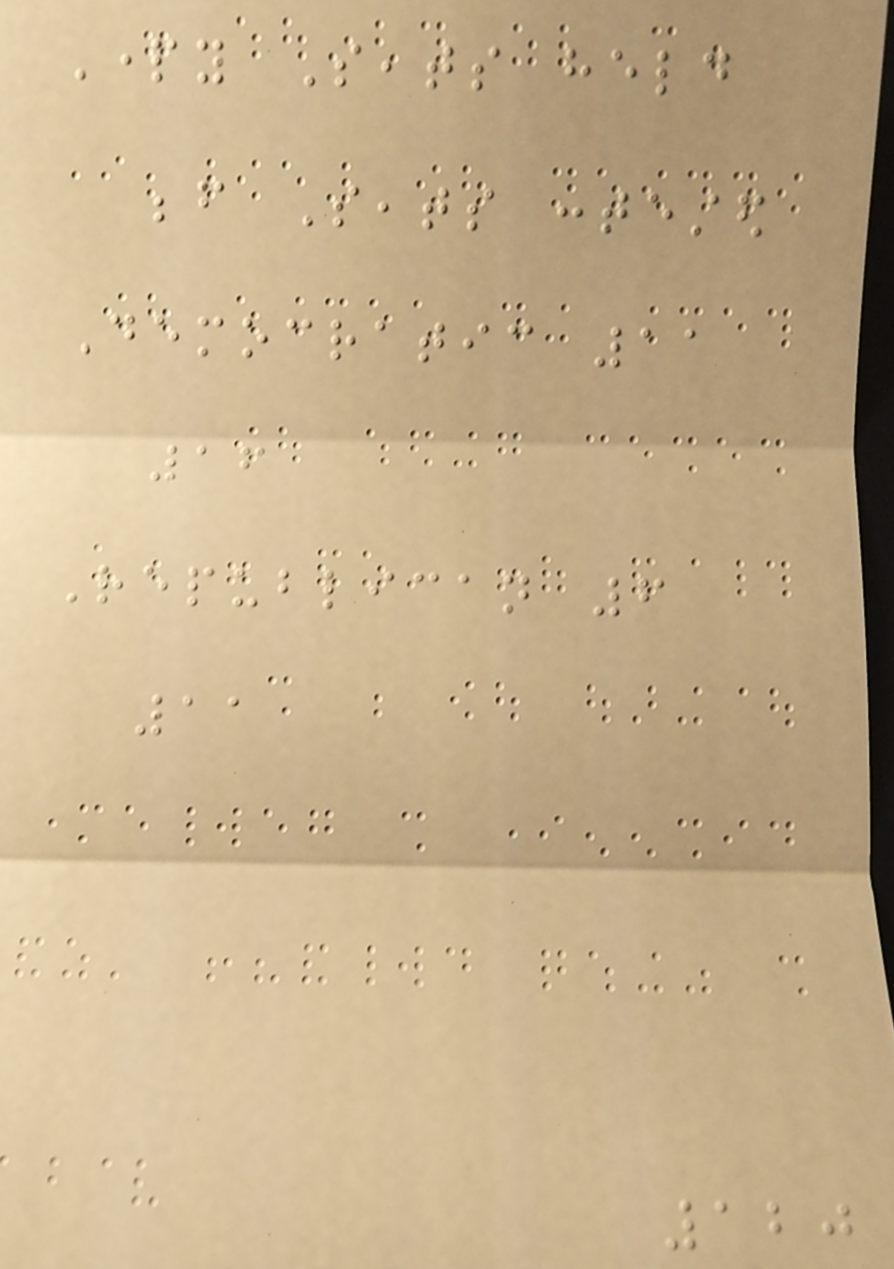Party Seats held
before Seats contested
Democratic 11
16
Republican 6
11
120
